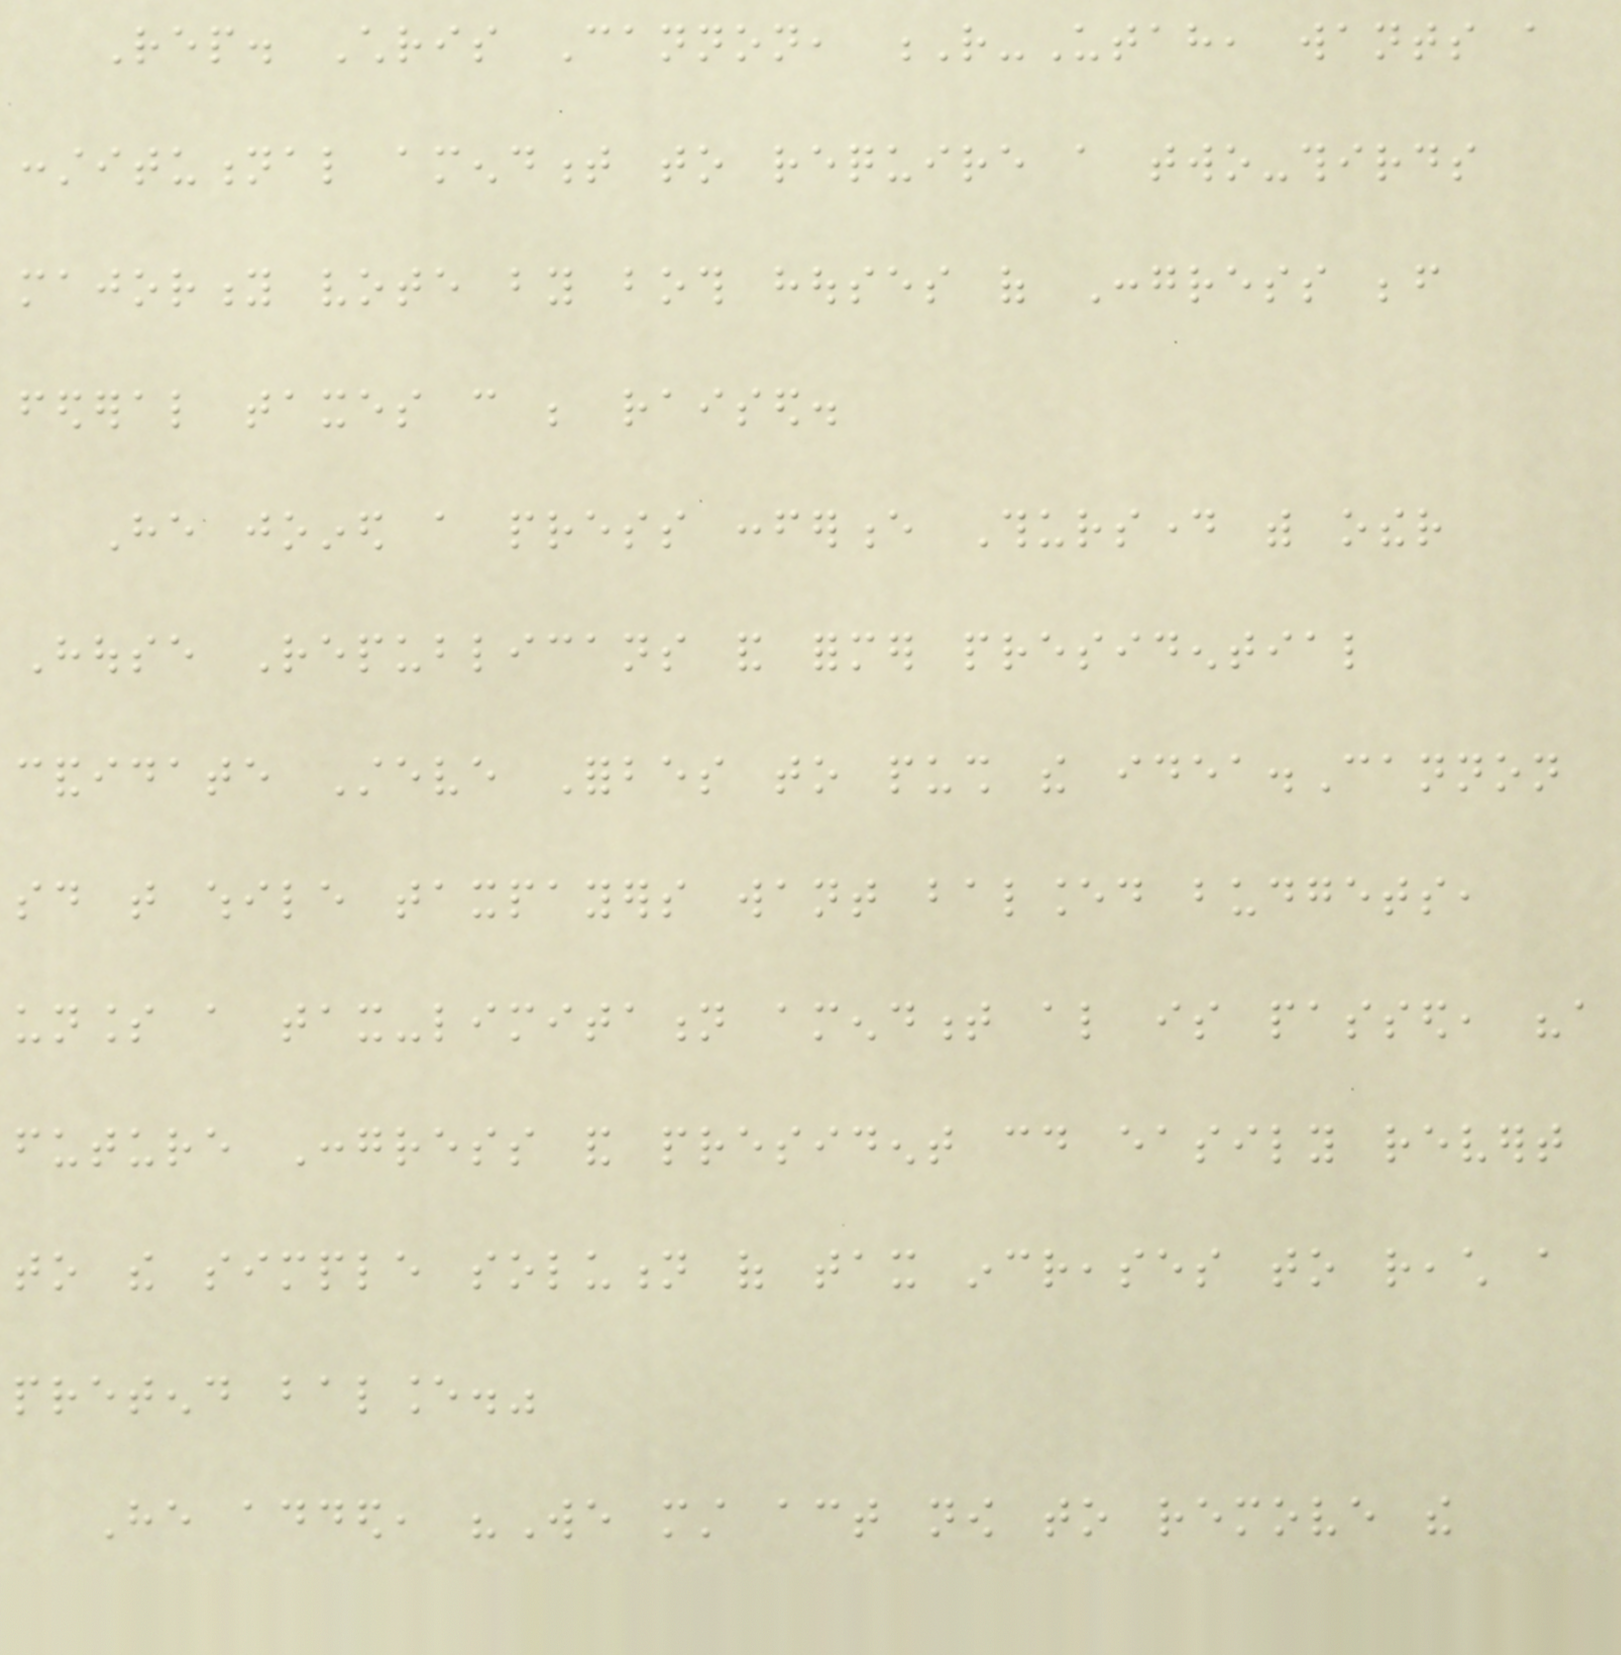Rep. Chris Cannon, R-Utah, wants a
constitutional amendment to require a two-thirds
majority vote by both houses of Congress before
federal taxes can be raised.
He joined a press conference Thursday with other
House Republicans and former presidential
candidate Steve Forbes to push the idea.Cannon
said that while taxpayers want balanced budgets,
unless a tax-limitation amendment also is passed, "a
future Congress and president could easily revert
to the simple solution of tax increases to reach a
pretend balance."
He added, "We must act now to remove the
